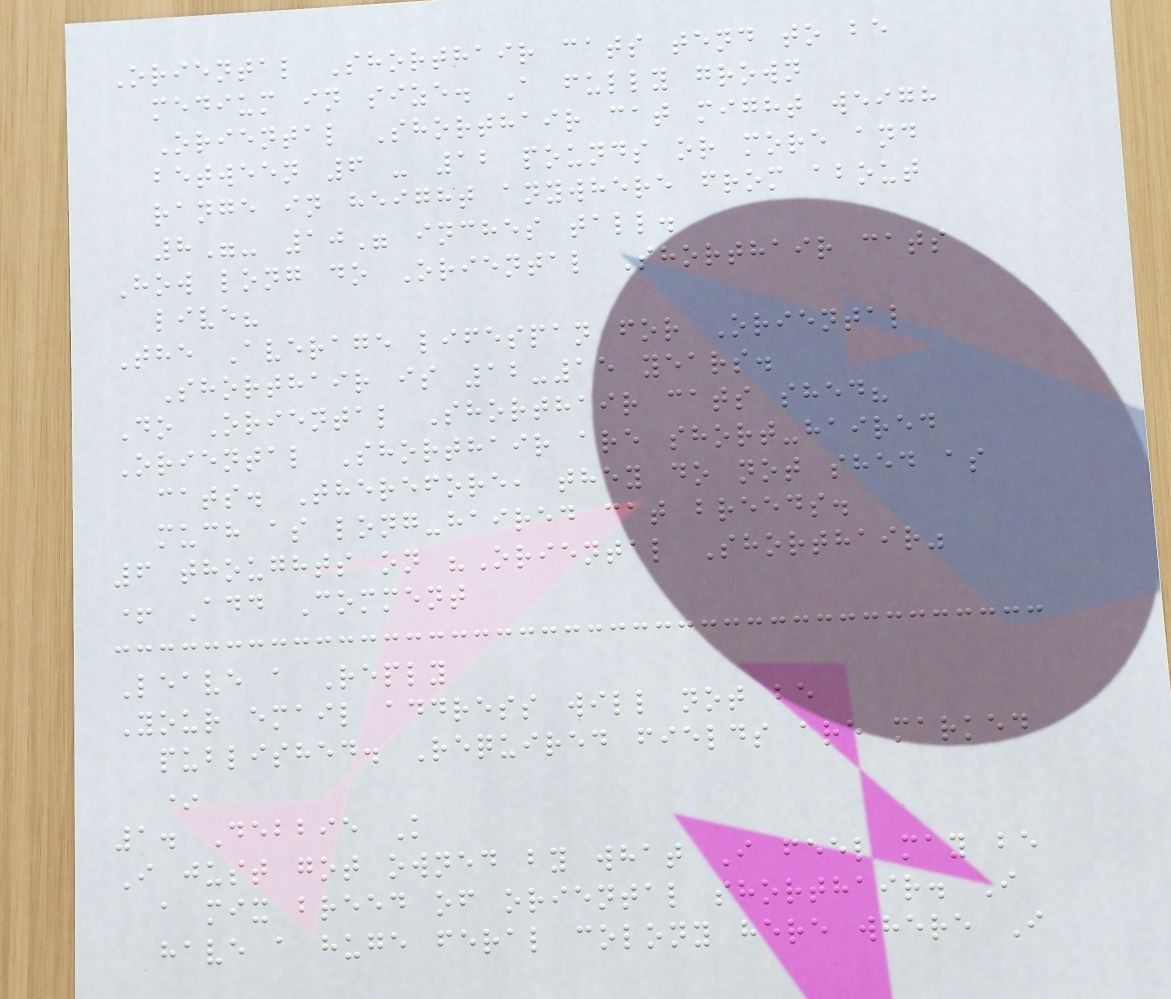Oriental Shorthair cats tend to be
medium in size. A fully grown
Oriental Shorthair cat might weigh
between 6 - 12 pounds or more and
range in height anywhere from about
8"- 10" inches tall.
How long do Oriental Shorthair cats
live?
The Average lifespan for Oriental
Shorthair is 12-15 years.
Do Oriental Shorthair cats shed?
Oriental Shorthair are short-haired
cats. Therefore, they do not shed as
much as long-haired cat breeds.
6 thoughts on "Oriental Shorthair"
+ Add Comment
Leave a Reply
Your email address will not be
published. Required fields are marked
*
1. Debbie K
I just got owned by what I feel may be
a mix breed of oriental shorthair. I
have a huge feral colony here where I
